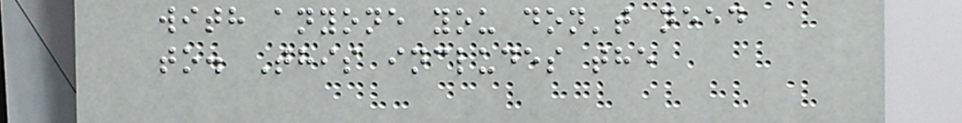with anyone you don't need
to. This includes the
